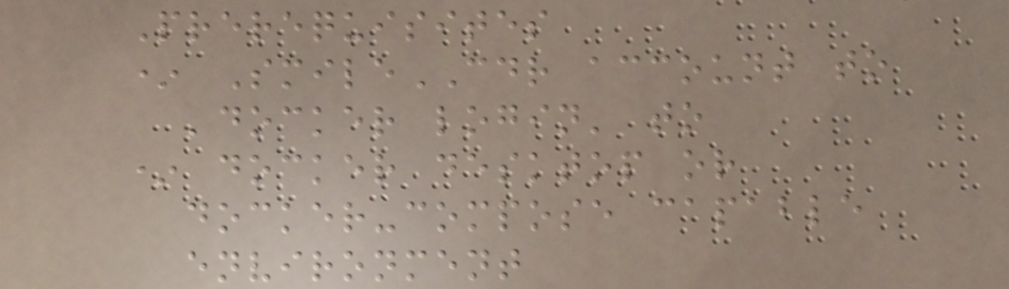Prerequisites
* SmileCDR account to
'docker login' to
* docker desktop or
docker-compose capable
environment
